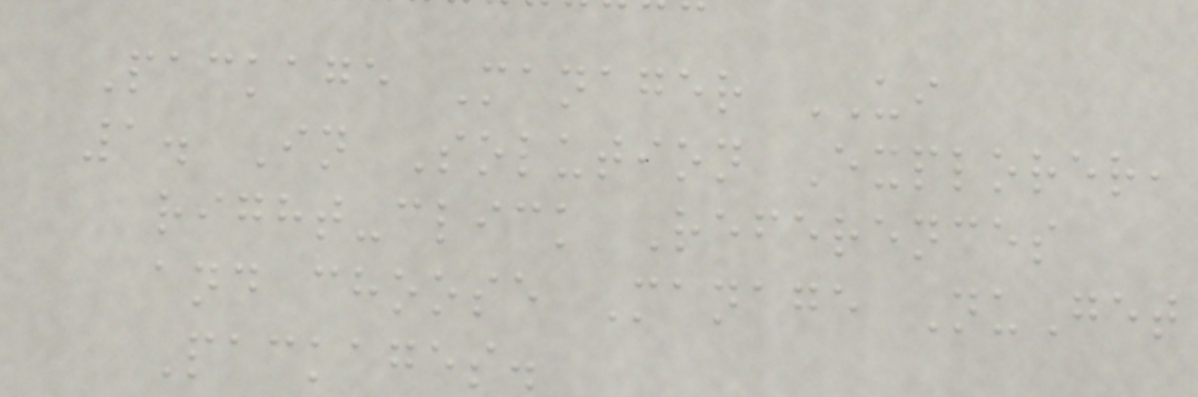Package Manager UI
1. In Solution Explorer,
right-click References
and choose Manage NuGet
Packages.
